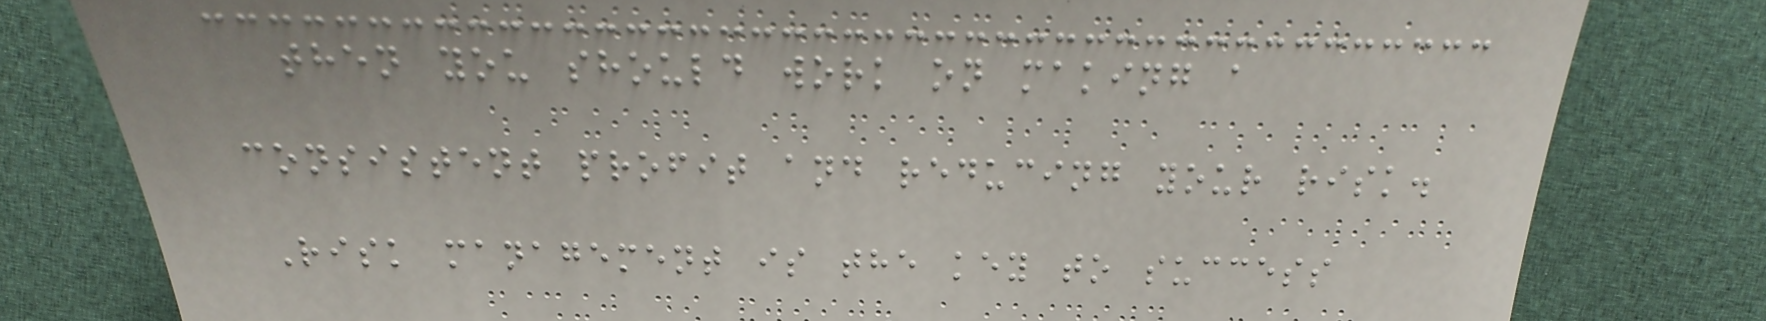then you should work on making a
consistent profit and reducing your risk.
Risk management is the key to success
